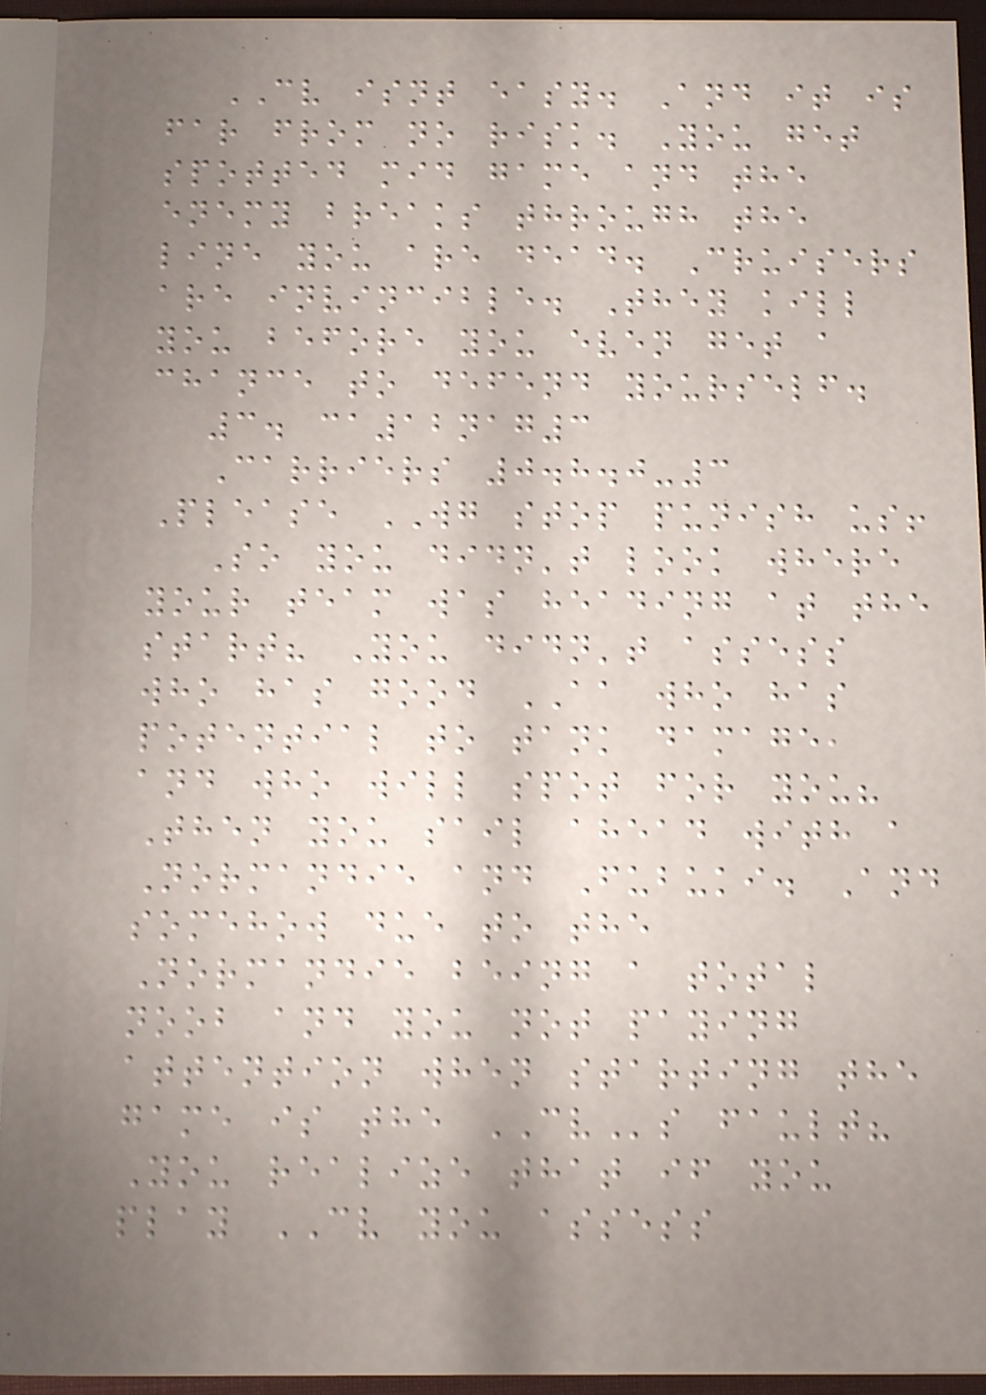CV isnt easy. And it is
far from no risk. You get
spotted mid game and the
enemy breaks through the
line you are dead. Cruisers
are invincible. They kill
you before you even get a
chance to defend yourself.
3. ca12nag3
Carriers 0.8.0-3
Please WG stop punish us!
So you didn't look where
your team was heading at the
start? You didn't assess
who has good AA who has
potential to tank damage,
and who will spot for you?
Then you sail ahead with a
Normandie and Fubuki. And
somehow due to the
Normandie being a total
noob and you not paying
attention when starting the
game is the CVs fault?
You realize that if you
play CV you assess
